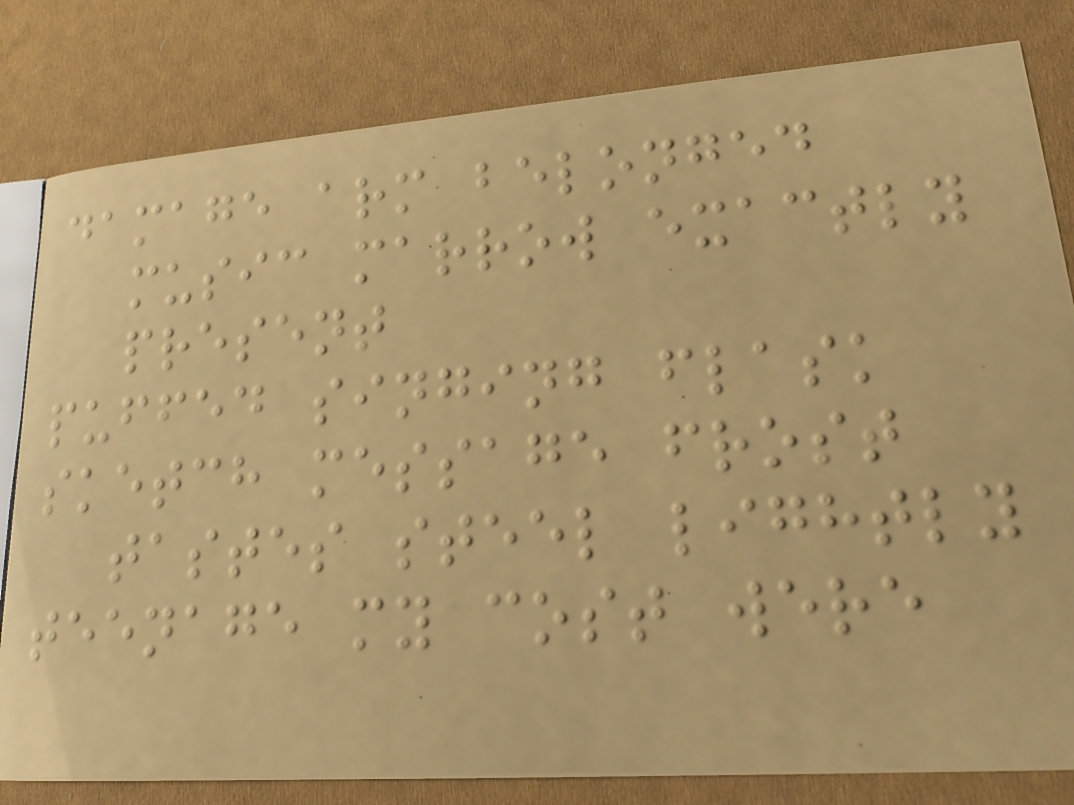damage arm belonged
music marrow exactly
present
puffed singing flask
sketch message frost
tastes steel lightly
teenage my cost were
